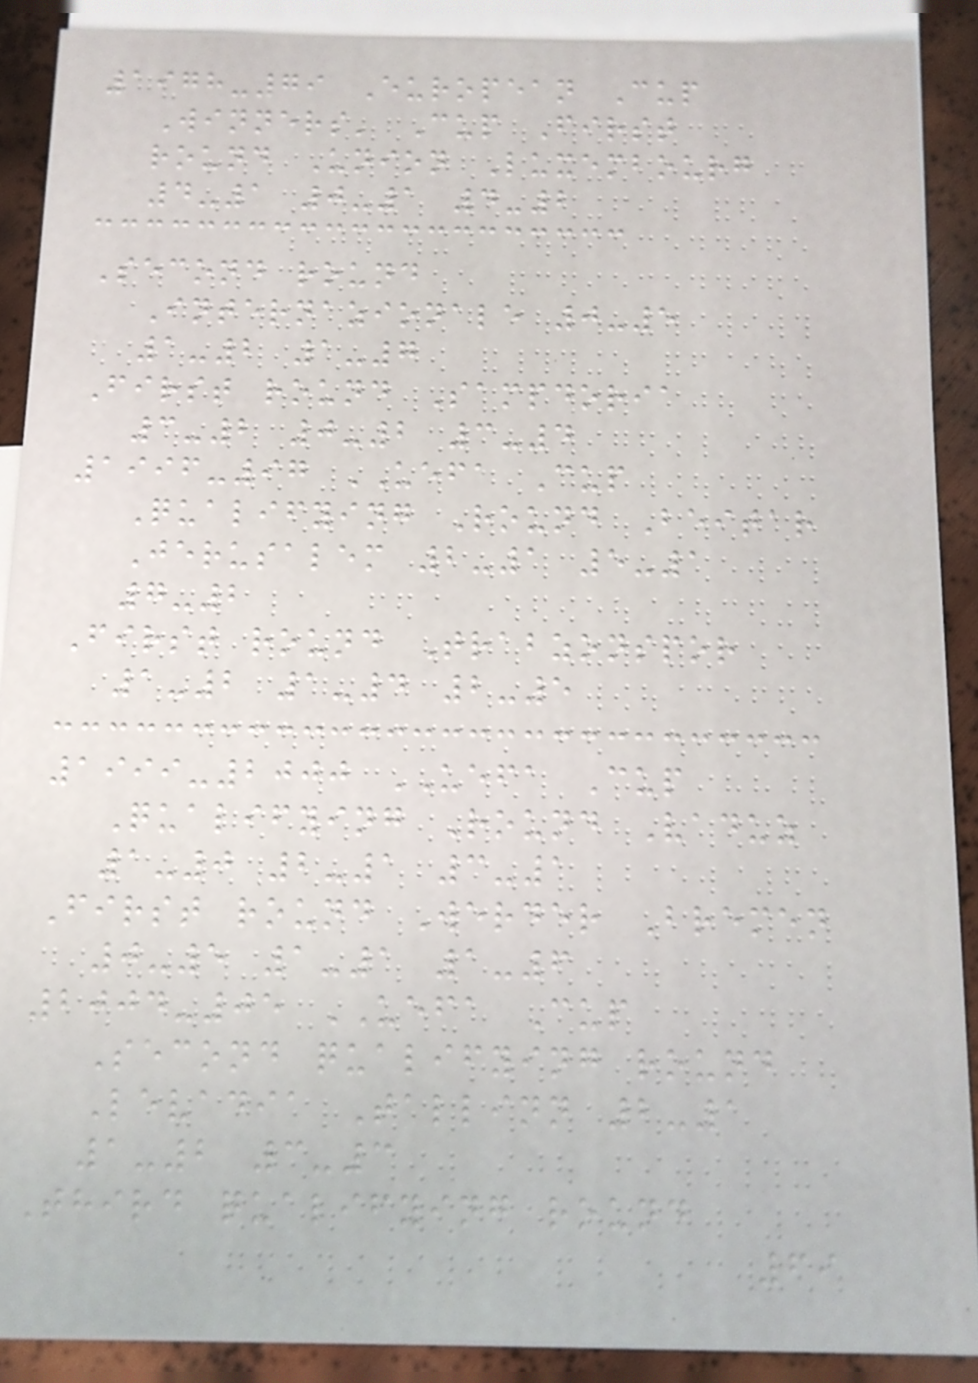1978-79 European Cup
Winners' Cup First
round Union Luxembourg
4-1 0-1 4-2
Second round
Internazionale 0-5
1-2 1-7
First round Sampdoria
3-2 0-2 3-4
1996-97 UEFA Cup
Qualifying Round Beitar
Jerusalem 2-1 5-1
7-2
First round Trabzonspor
1-2 1-4 2-5
1999-2000 UEFA Cup
Qualifying Round Vaduz
1-0 2-1 3-1
First round Werder Bremen
0-5 1-1 1-6
2004-05 UEFA Cup
Second qualifying round
Levadia Tallinn 2-1
1-2 3-3
Third qualifying round
69
